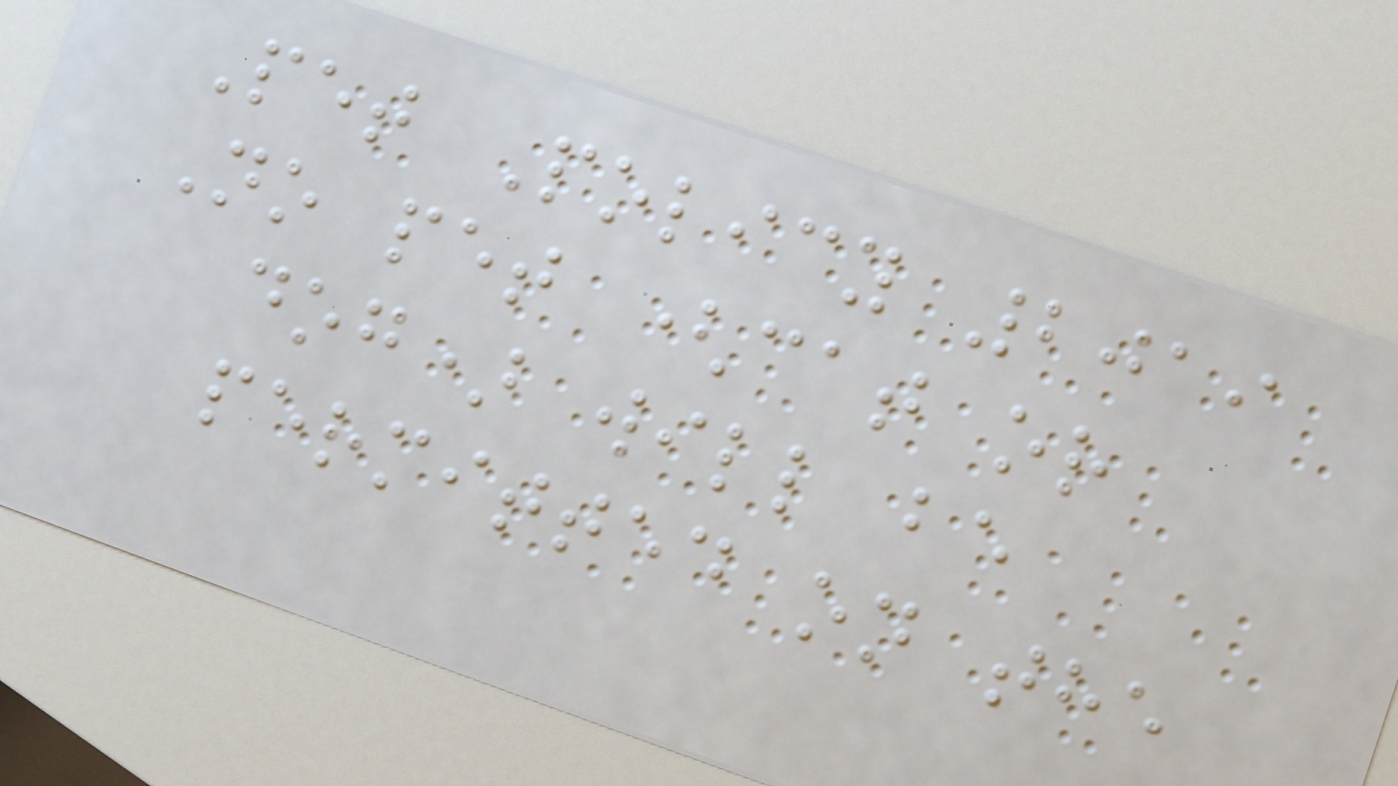Pet Policy 2019
No pet (cat or
dog) will be
permitted on the
